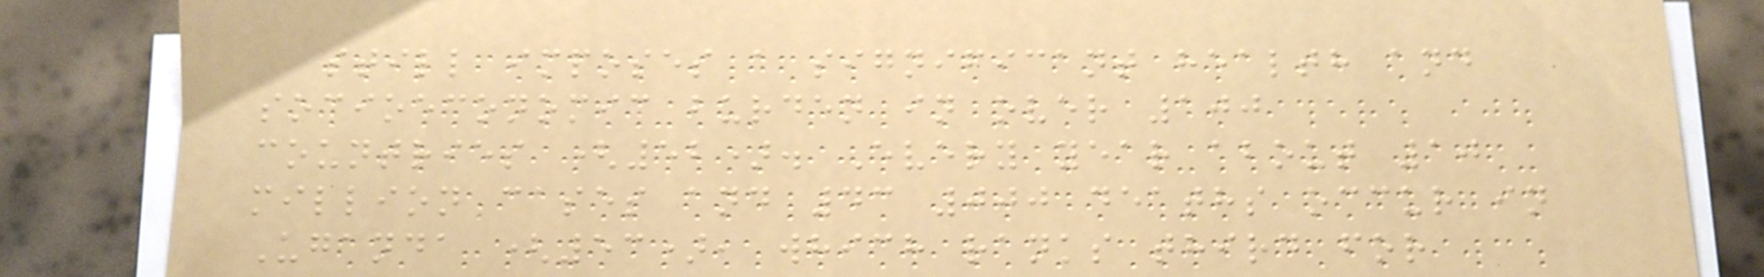still imposes a significant health and
socioeconomic burden in over 100
countries (52). Every year about 10
million cases and 43 000 deaths occur in
Uganda (53), which ranks third for
